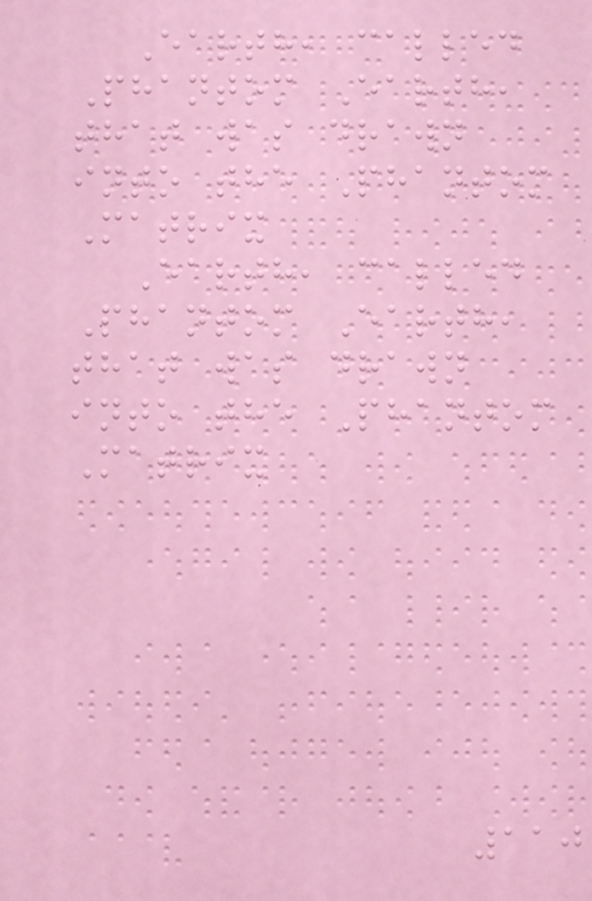Earth, called
Phantom Earth,
that was drawn
into the Phantom
Matrix
Earth, called
Phantom Earth,
that was drawn
into the Phantom
Matrix
110
